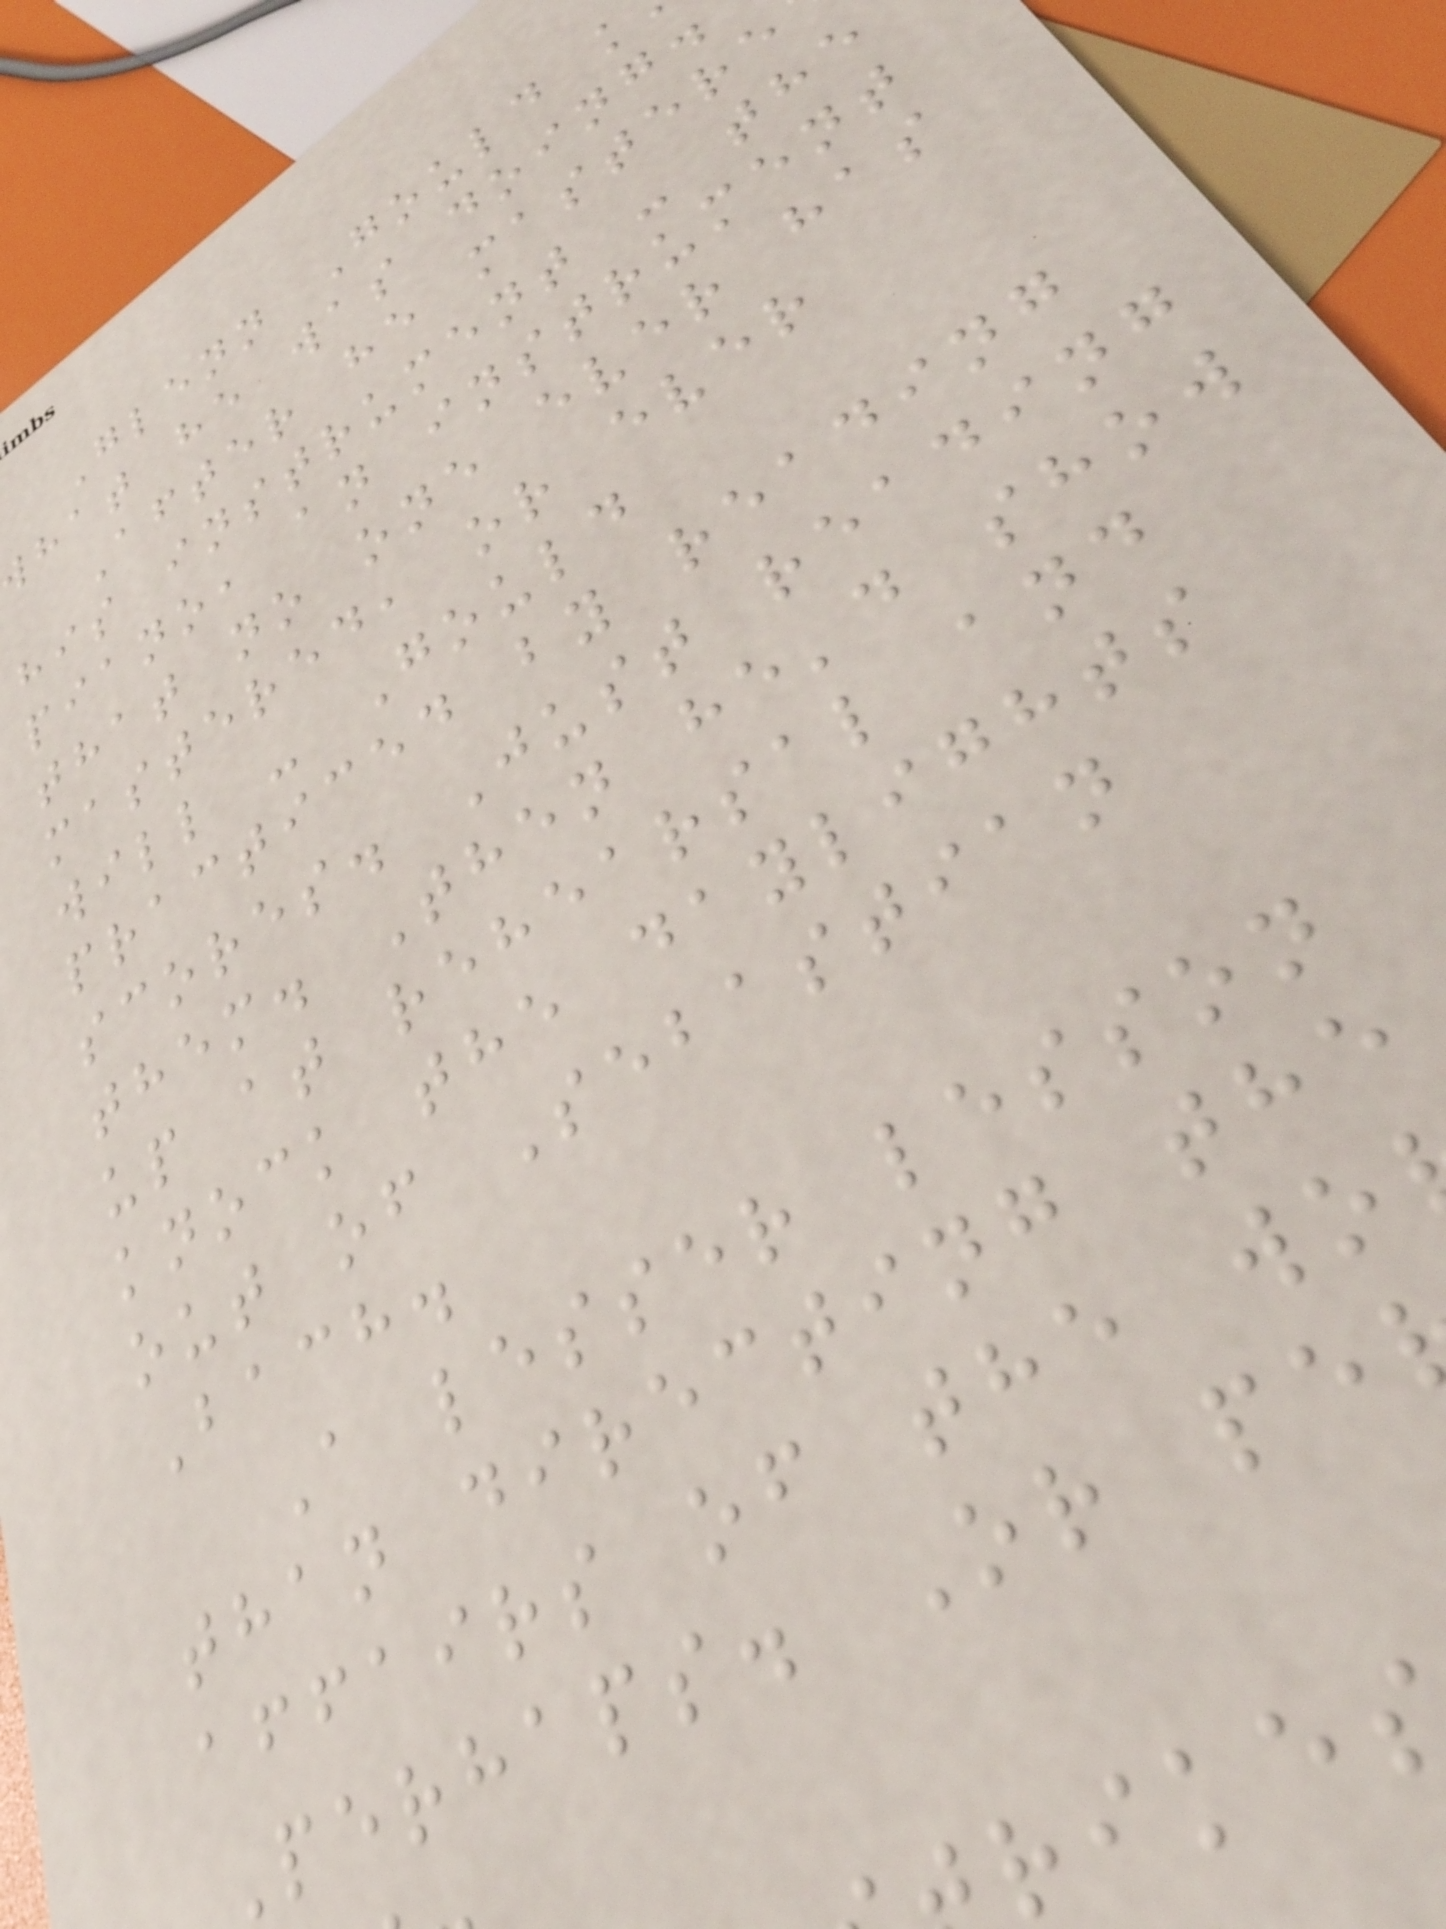Glenn Gould k
hat he was doing.
After he mastere
his instrument - the
piano, an instrument
that no one ever has
mastered, or ever
will - Gould
practiced by reading
scores. Just reading
them. Then he'd show
up at rehearsal and
knock the daylights
out of Sebastian
Bach.
A lesser lesson
than directing the
affairs of the wo
Perhaps. Or pe
